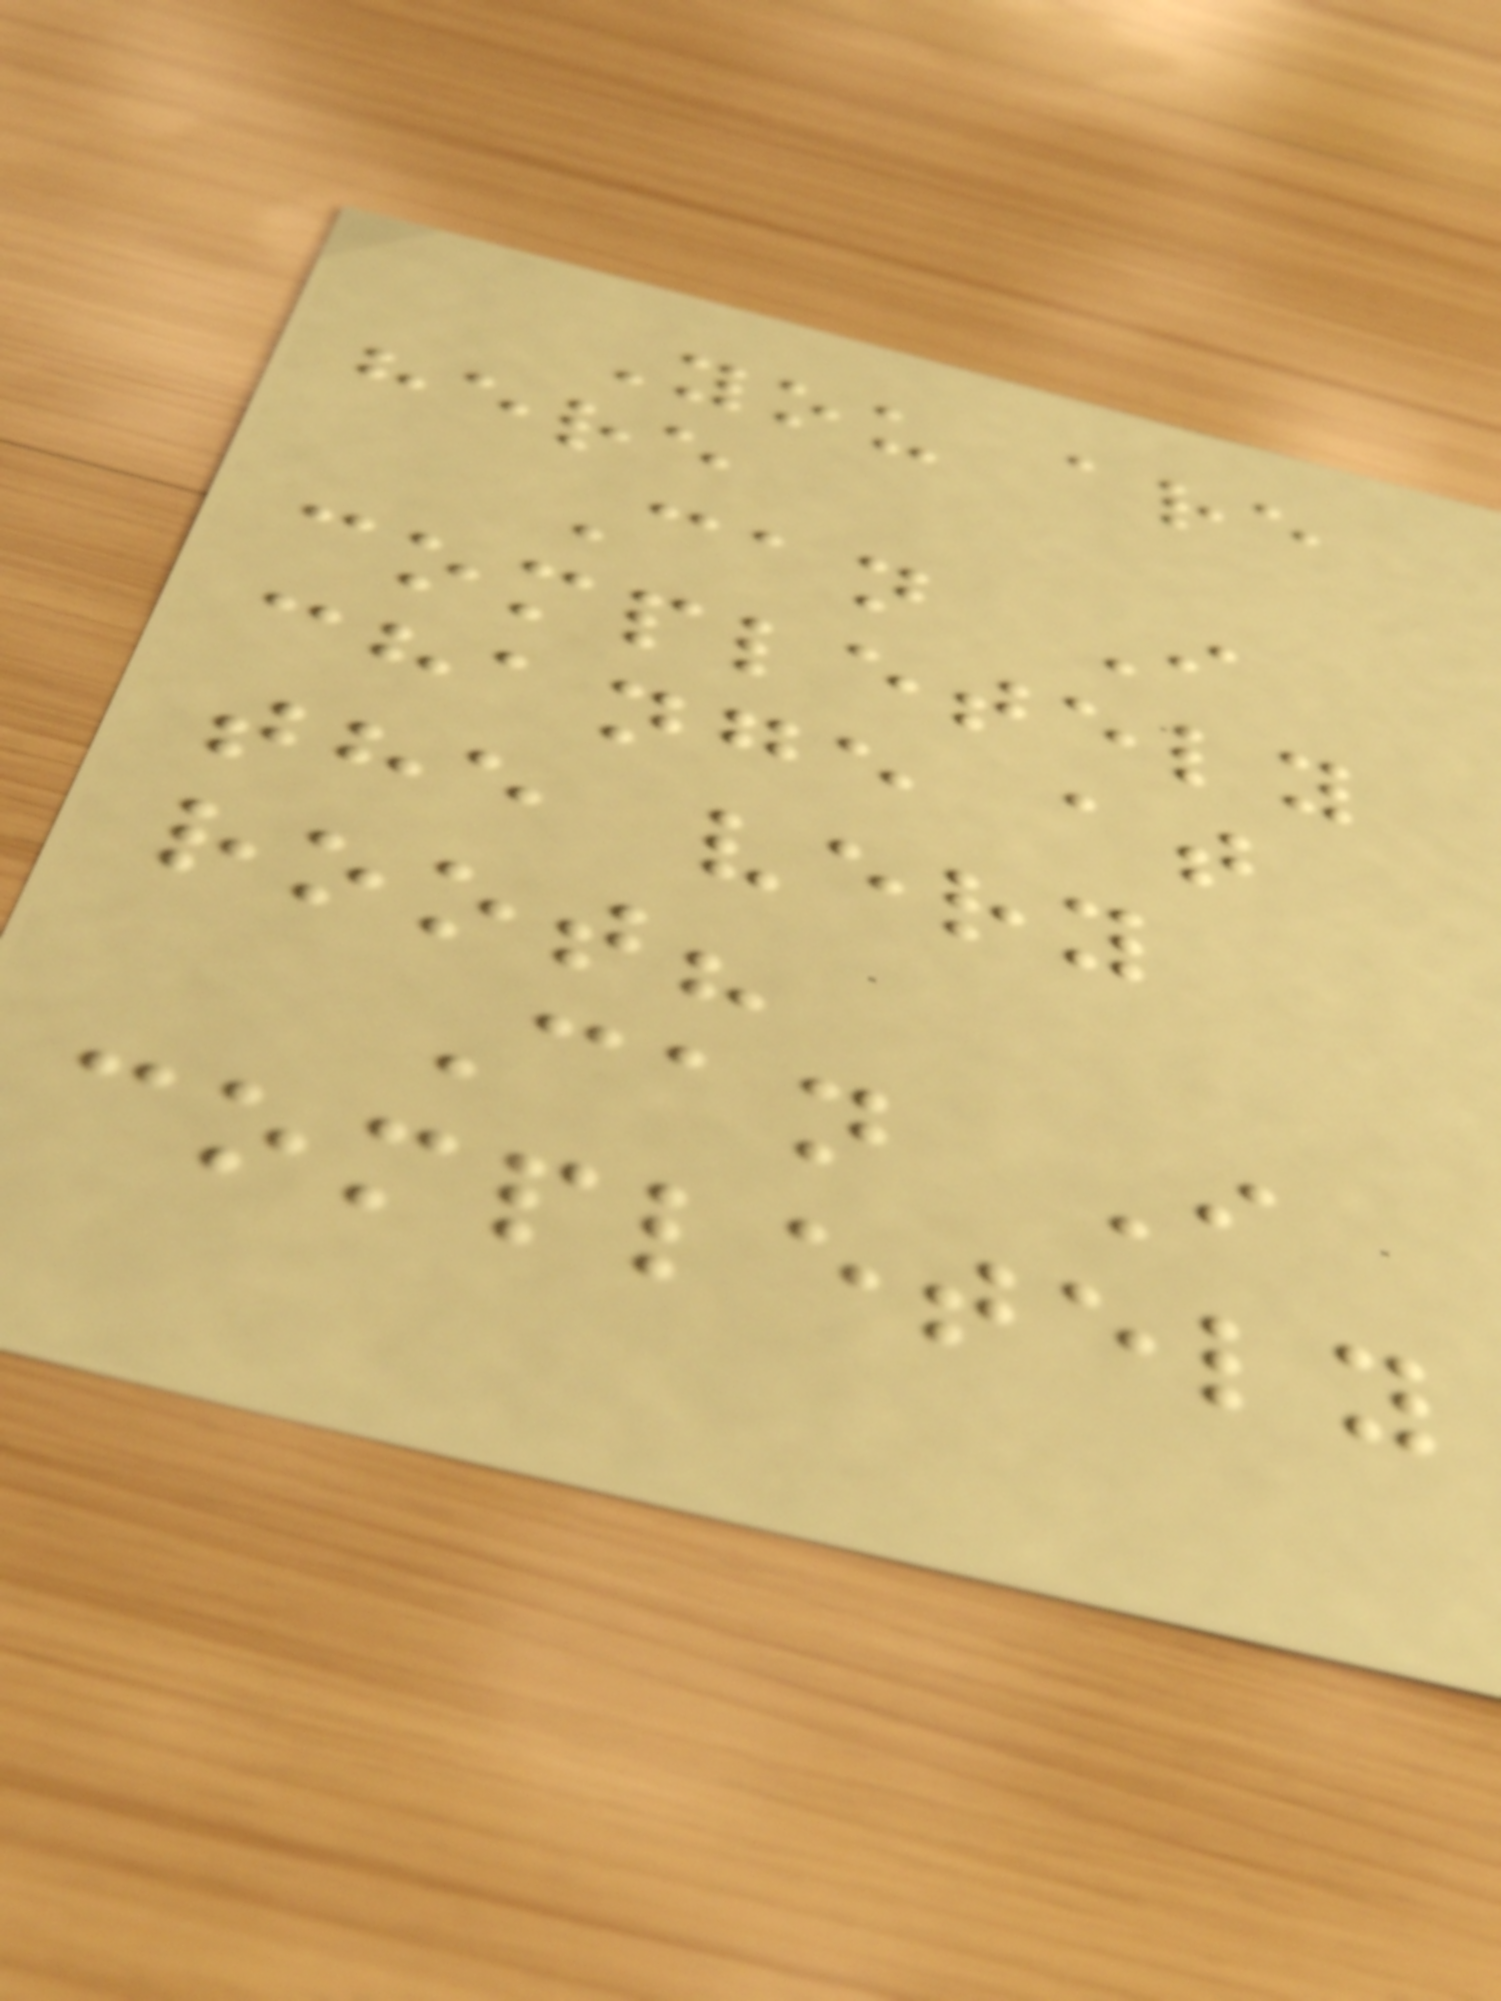You are
here
Can I
completely
change at
the very
root?
Can I
completely
